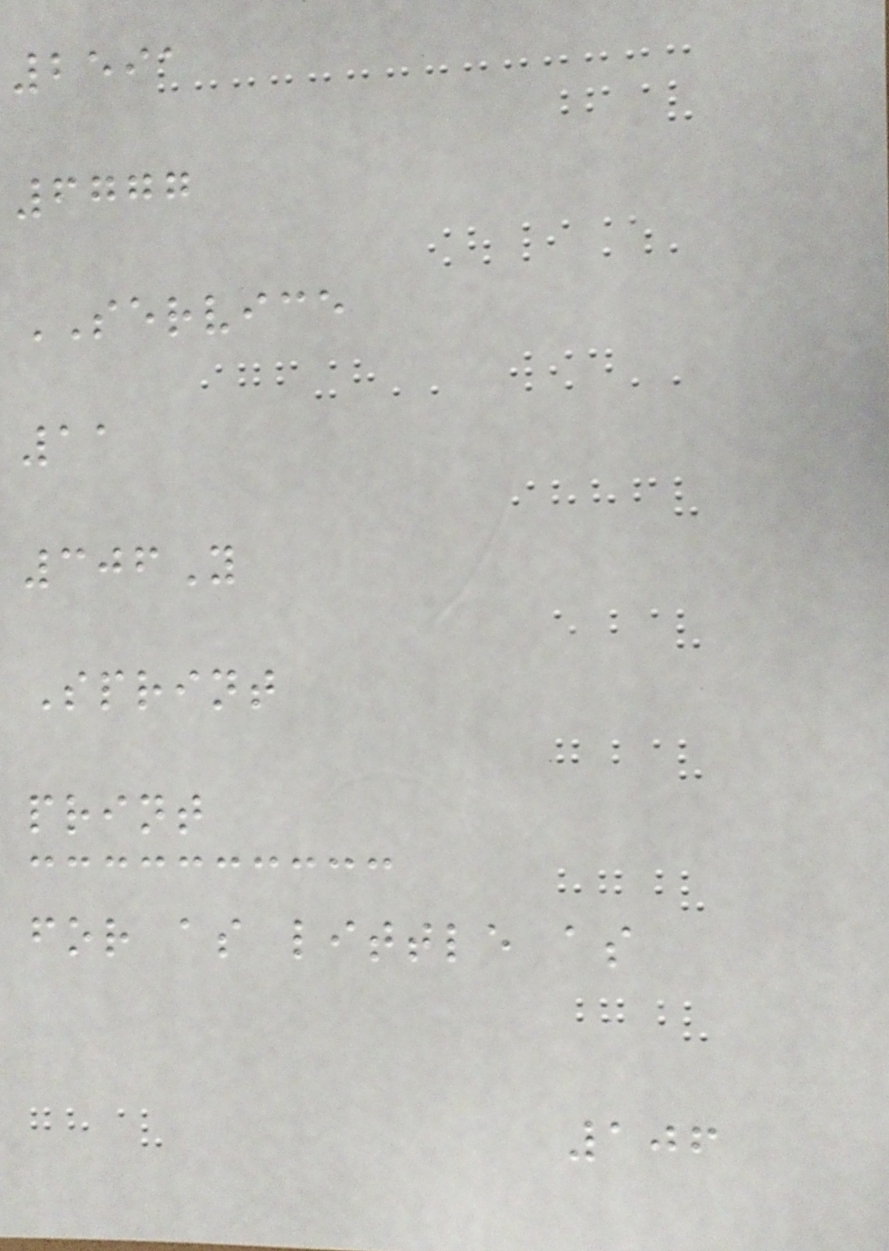2591
6777
SERVICE
11
306Y
Sprint
print
for as little as
106
